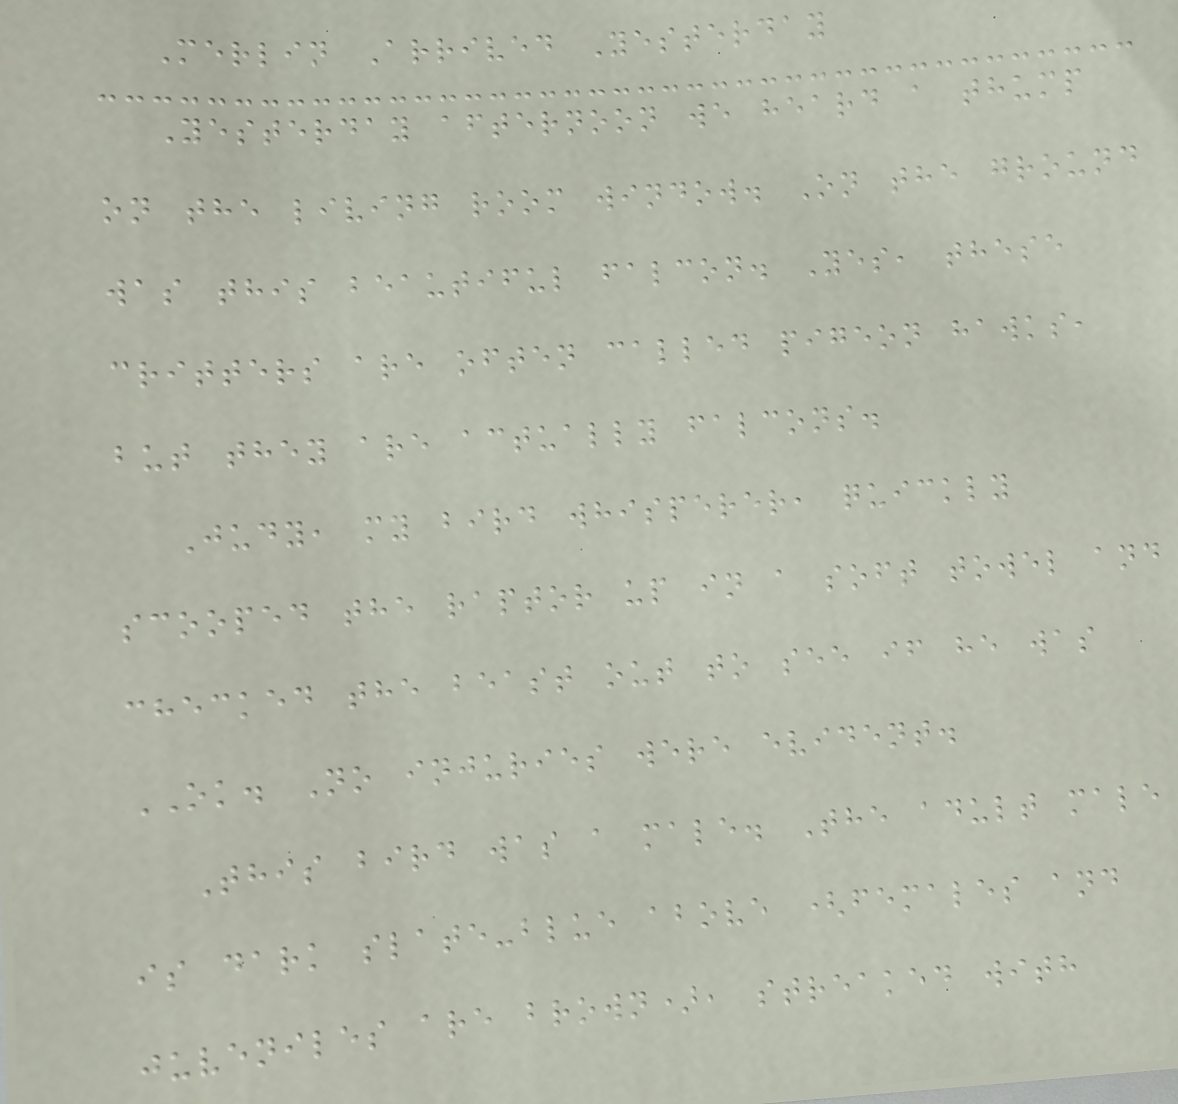Merlin Arrived Yesterday
Yesterday afternoon we heard a thump
on the living room window. On the ground
was this beautiful falcon. Yes, these
critters are often called pigeon hawks,
but they are actually falcons.
Judy, my bird whisperer, quickly
scooped the raptor up in a soft towel and
checked the beast out to see if he was
OK. No injuries were evident.
This bird was a male. The adult male
is dark slate-blue above (females and
juveniles are brown), streaked with
